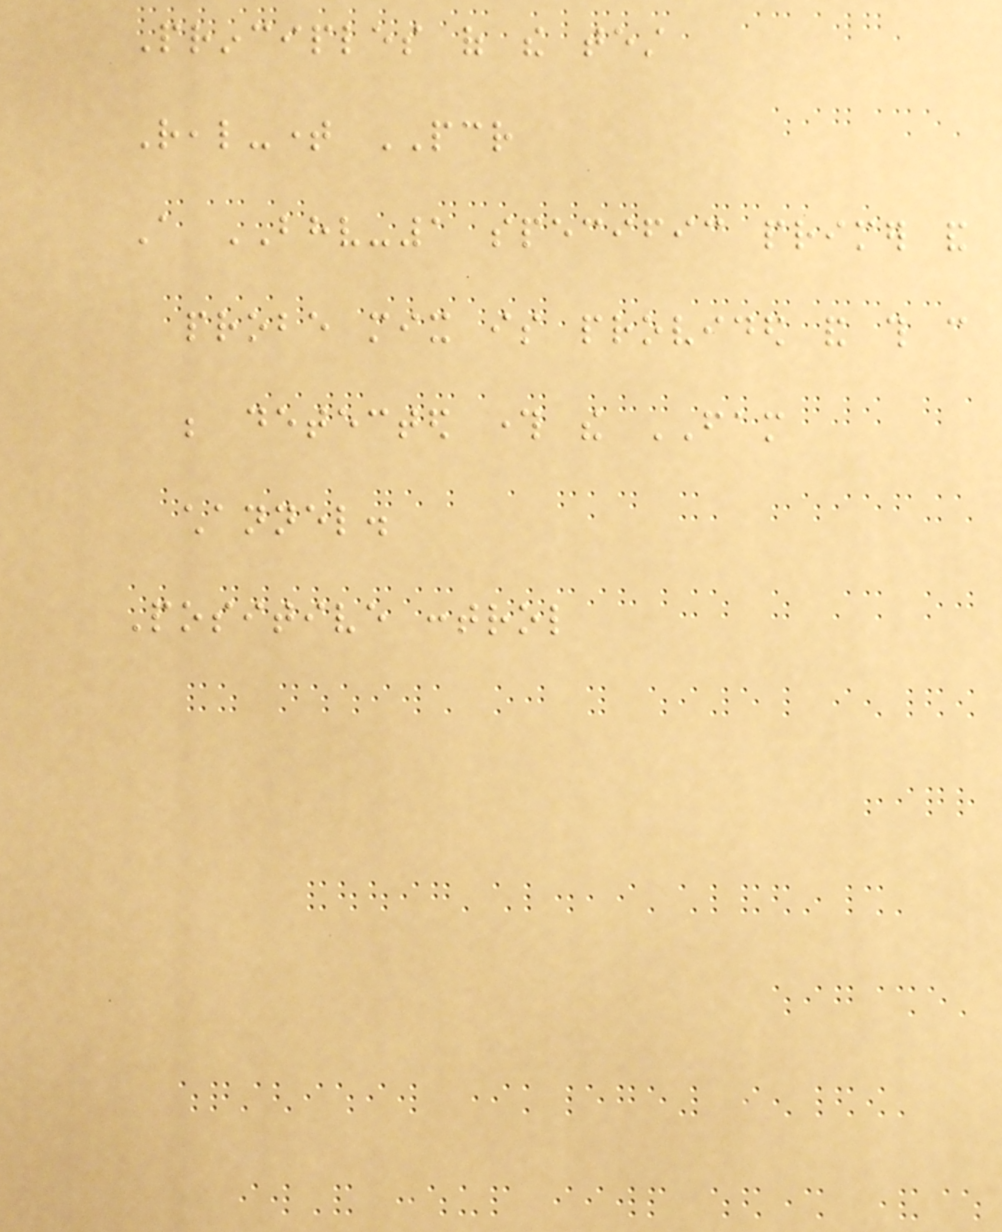Principles of the test
Real-time PCR
A BHV-1 specific primer and
probe mix is provided and this can
be detected through the FAM
channel.
Positive control
